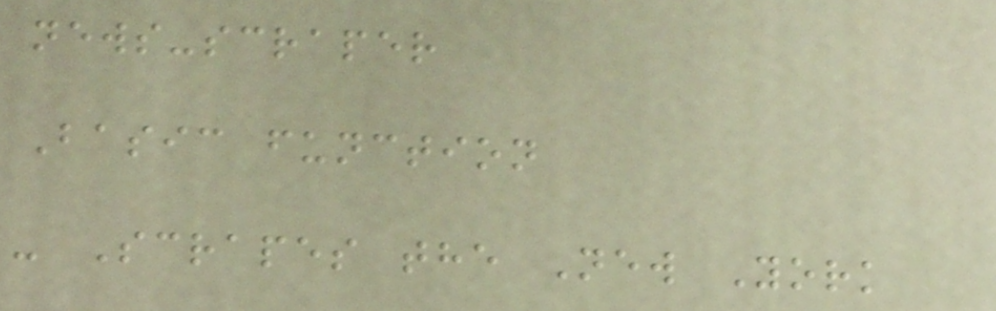news-scraper
Basic function
- Scrapes the New York
